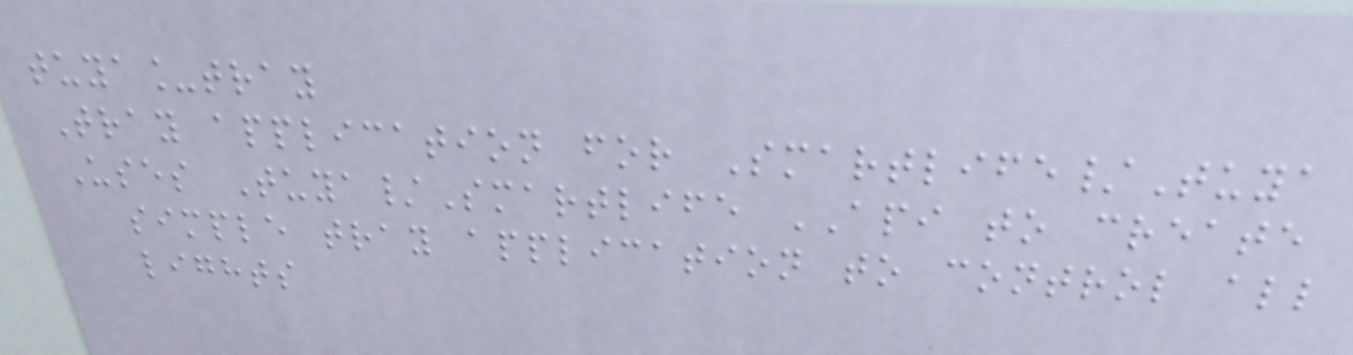tuya_tray
Tray application for Smartlife/Tuya
Uses Tuya/Smartlife API to create
simple tray application to control all
lights
